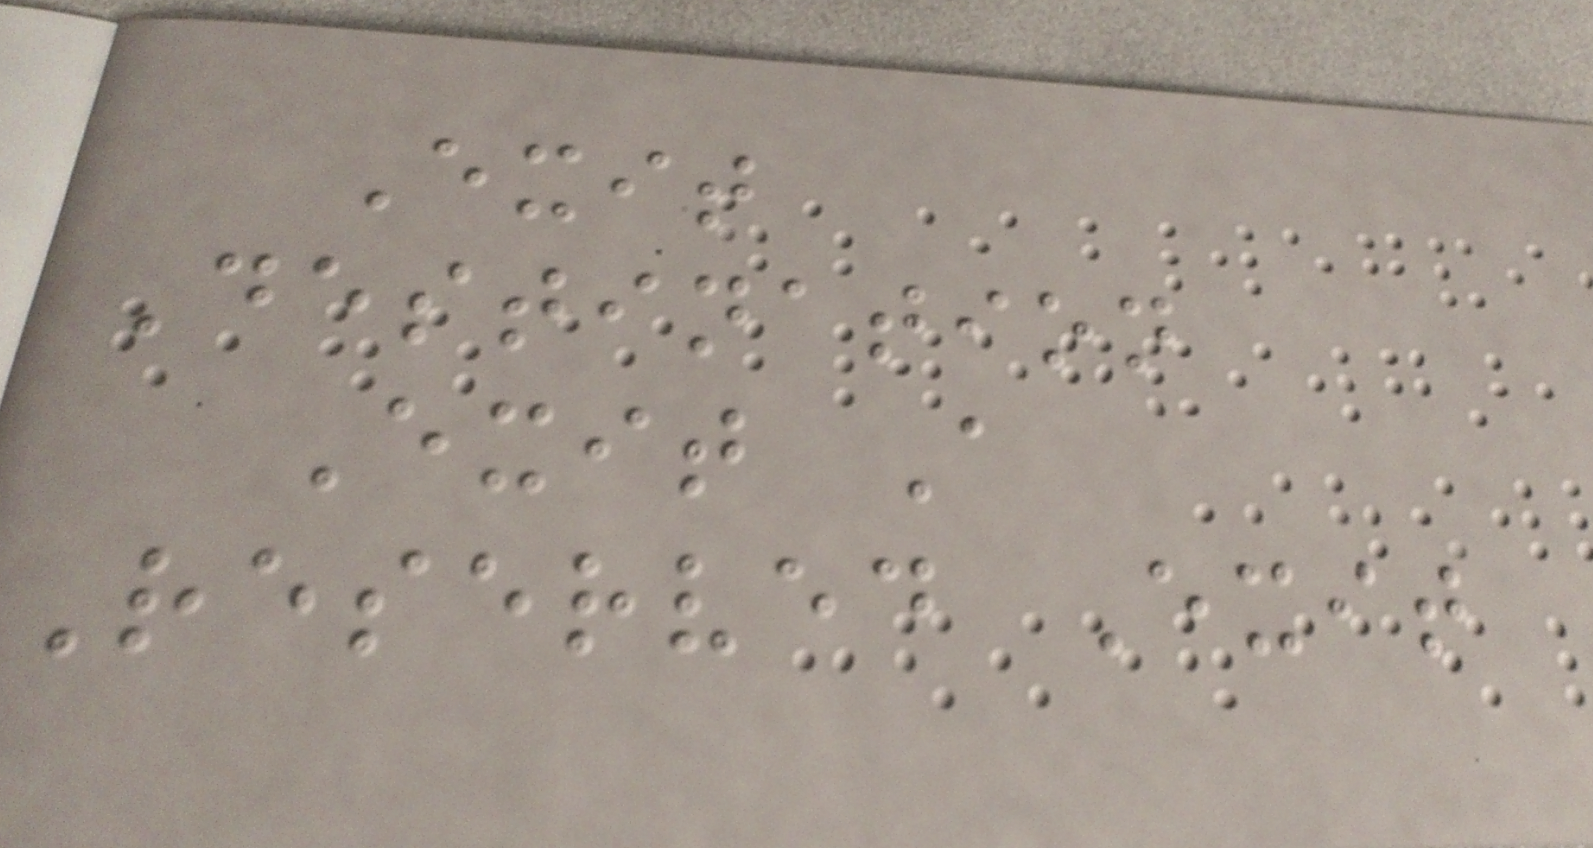Exit
Destination
Exit A
Reserved Exit
